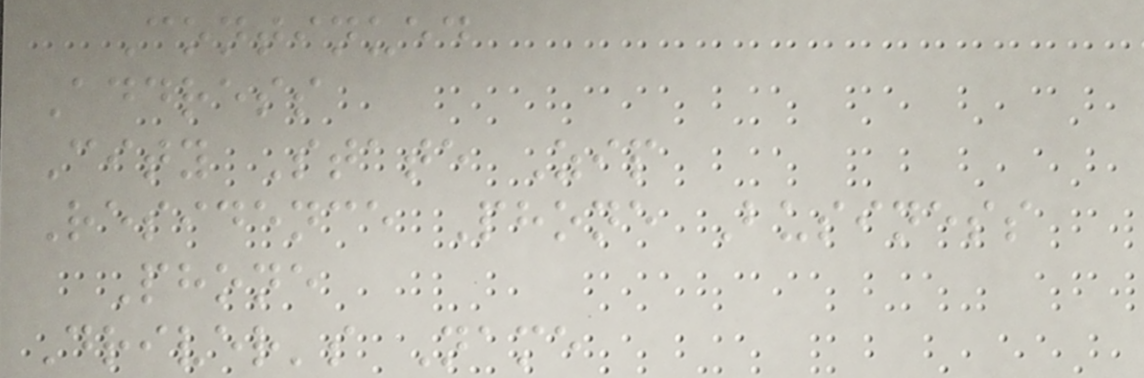Continued
Address
City State Zip
Residence Phone Business
Phone
Driver's Name
